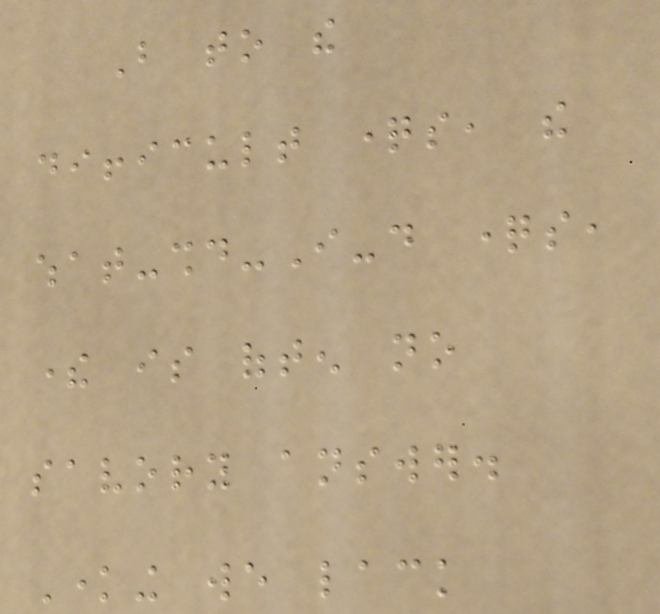But to the
difficult questions, the
what-should-I-do questions,
there is often no
savory answer.
Knowing we lack
